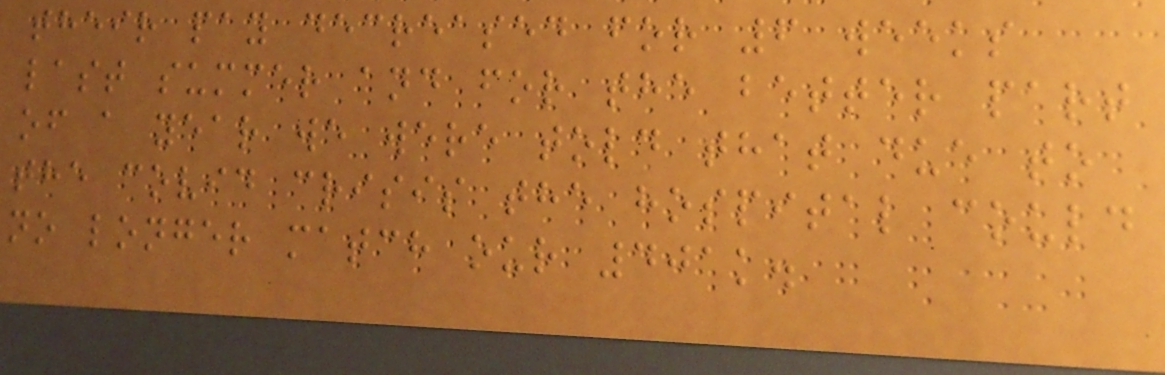their pay decreased for 6 weeks
last summer and for the better part
of a year we were told that due to
the covid crisis the hospital could
no longer match our 401k.
